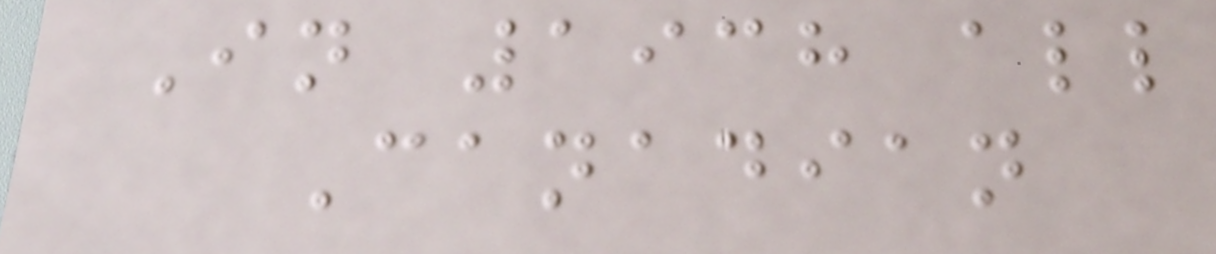In 1938 all
Canadian
